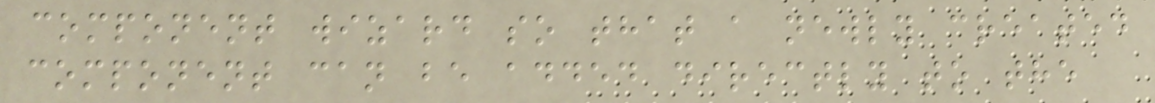component wizard so that a newly created
component can be added directly to the
